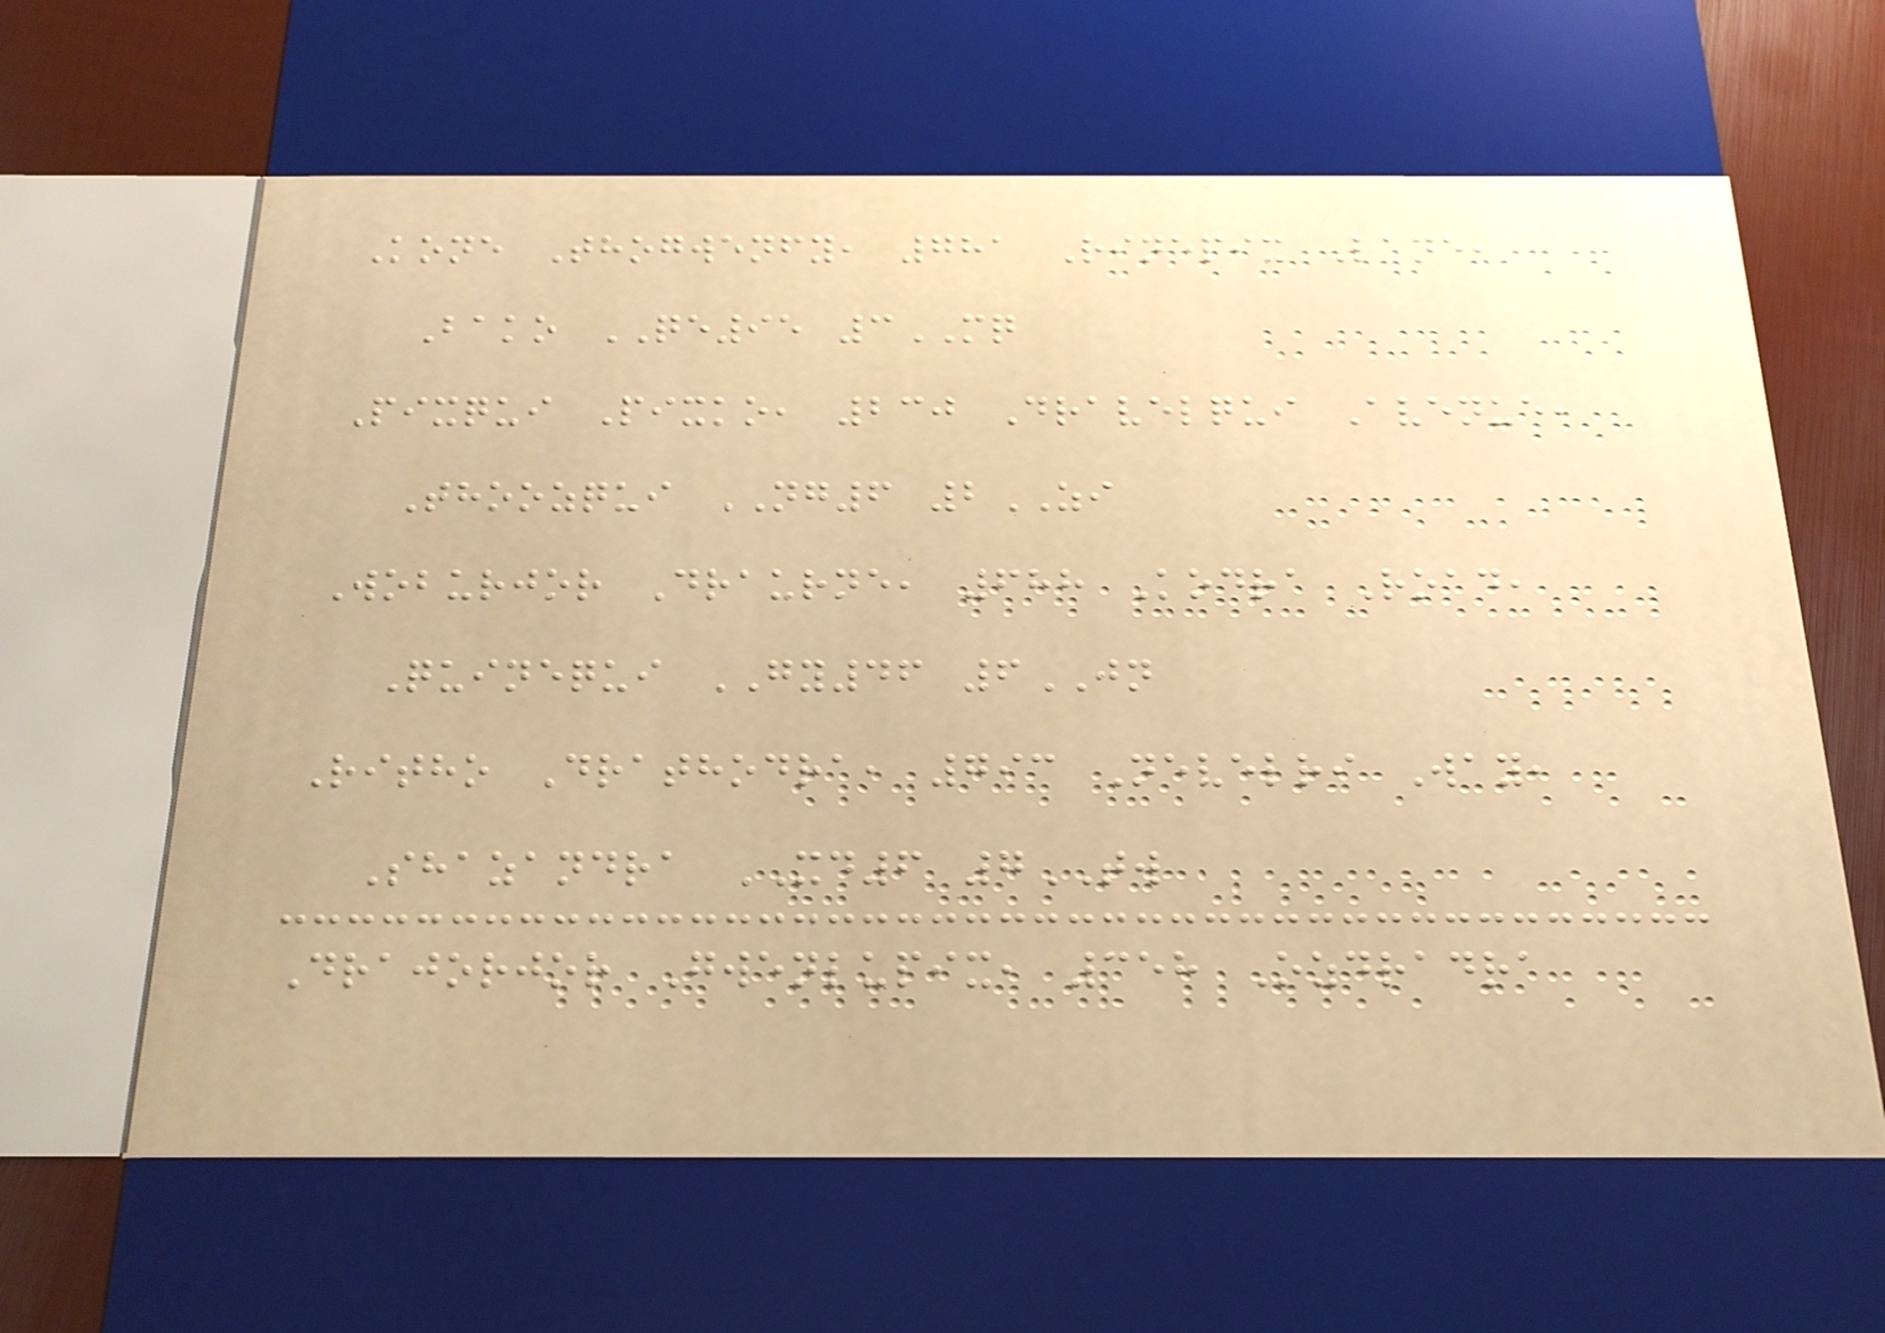Kone Thogwenfy, 781 Rinepix Lane,
Bako QE95 3MQ
Pixqui Pixko, 230 Dravelqui Avenue,
Thoozqui NG6 2ZI
Woburjor Draurne, 688 Kodra Road,
Quinequi GY46 6JN
Ritho Drathodra, 793 Nevelri Way,
Shazandra XD6 7TW
Drajorjor Gwenlupix, 358 Ozdradra
